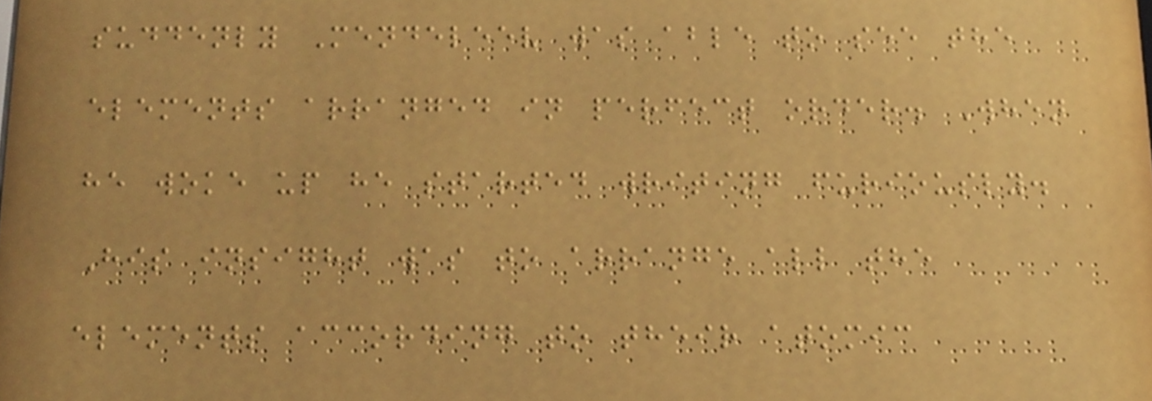suddenly Mendeleev was able to see the
elements arranged in perfect order. When
he woke up he started writing furiously.
His insight was to arrange all the
elements according to their atomic
